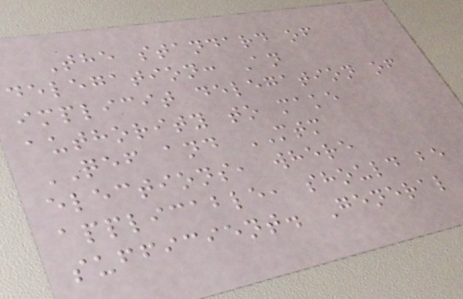The standard of
delegation: An
implicit delegation of
authority to make
QEF and MTM
elections, where
applicable, should be
sufficient. General
